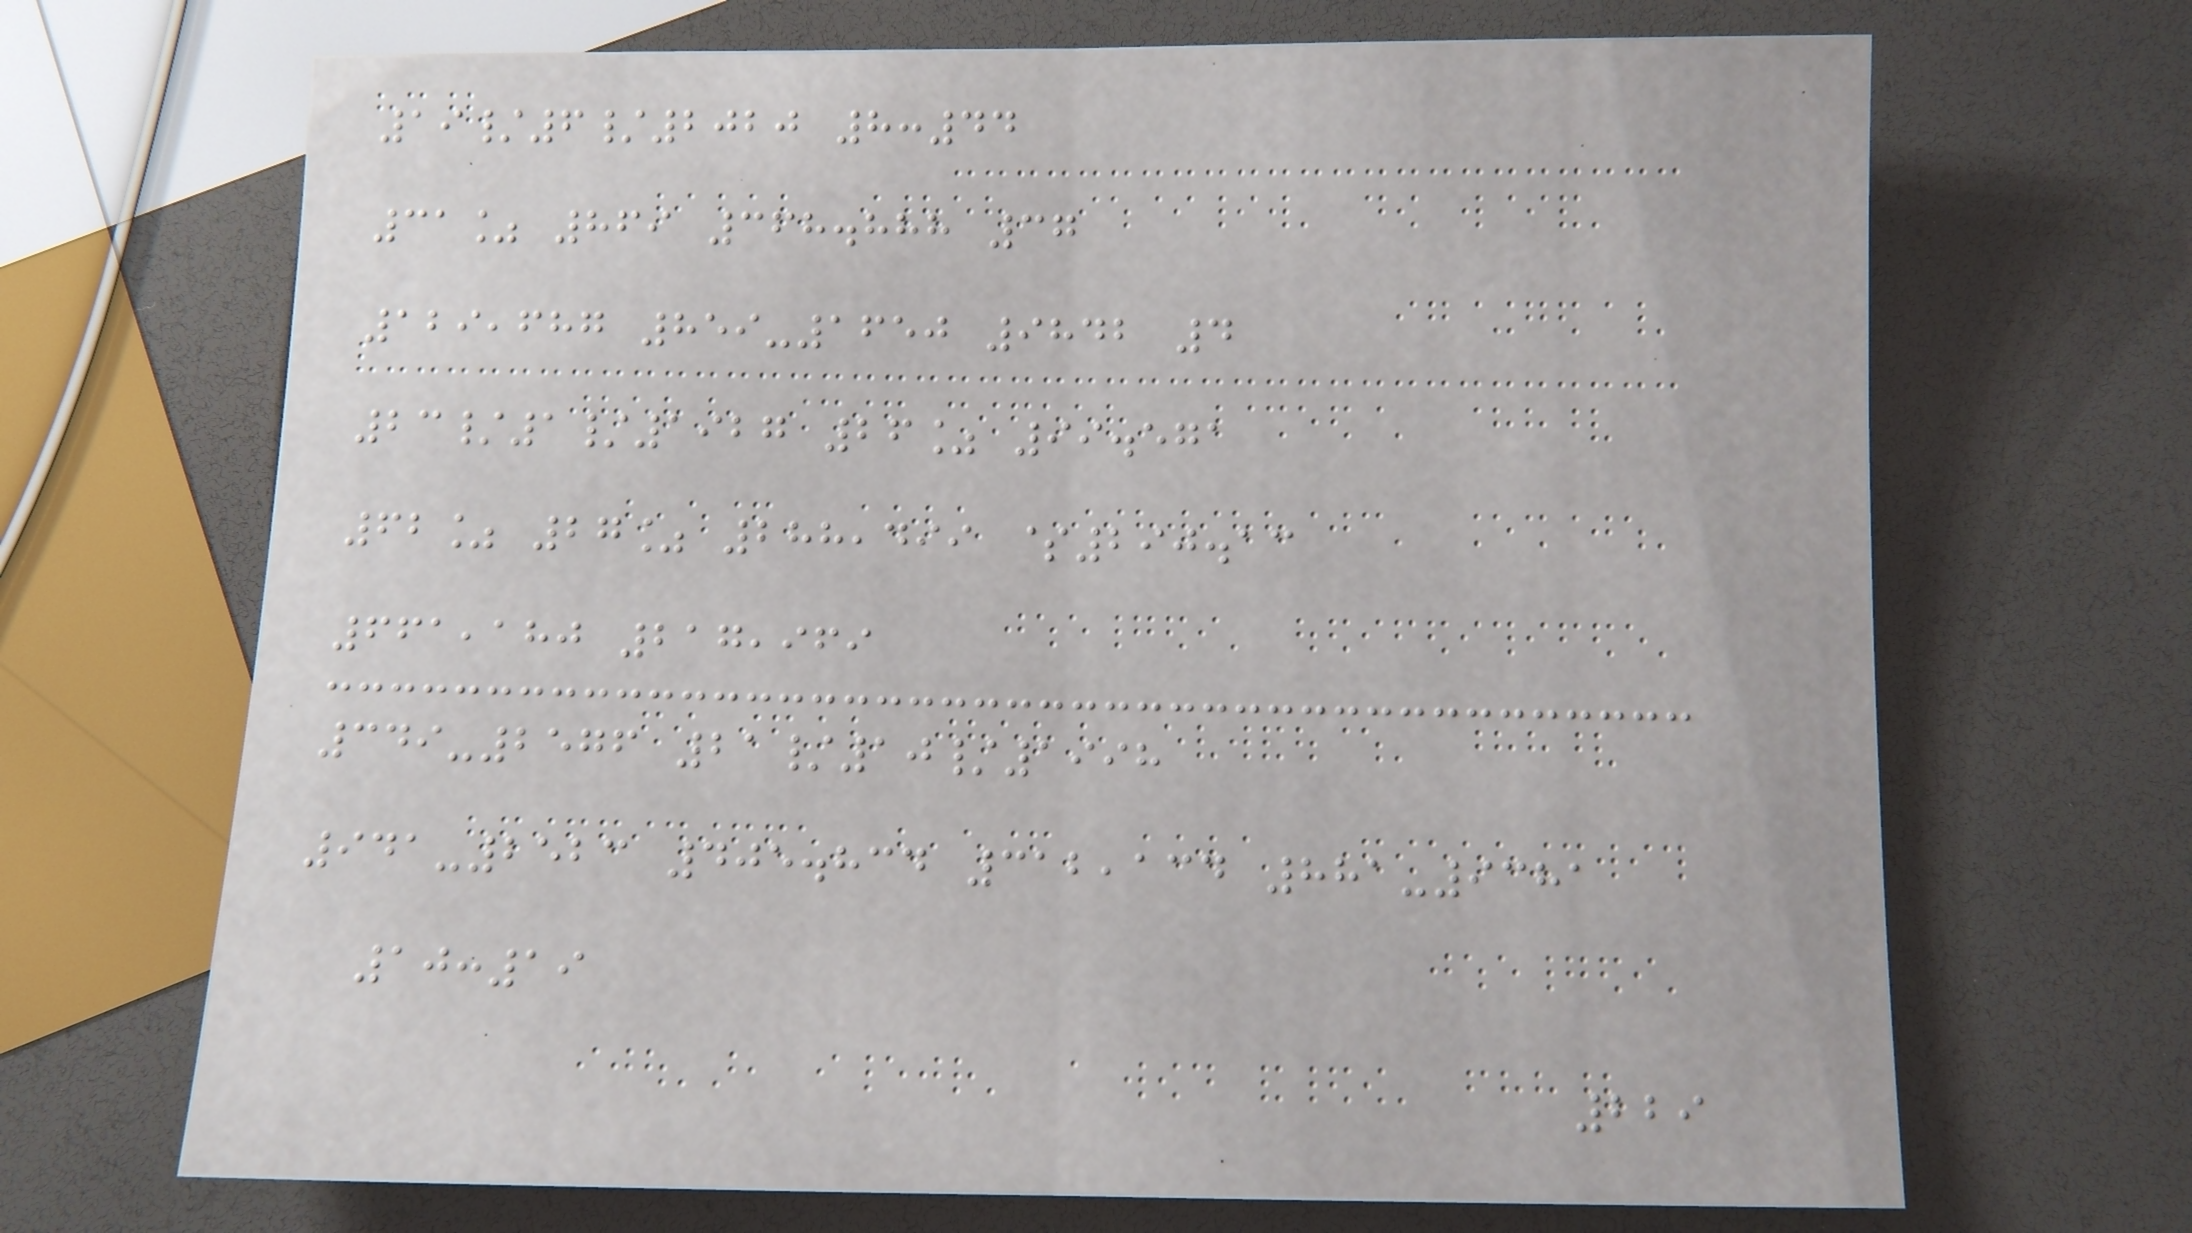19/6/2020 8:44
31% 869 368.888 37
129,687 859-1650 9842 4
23/1/1927 26% 99.571
62% 27% 288,499 $290.13
661,180 217,969
349-2576 21/10/1998
941-2523 405.834 312,134 881-9381
10:19
229
